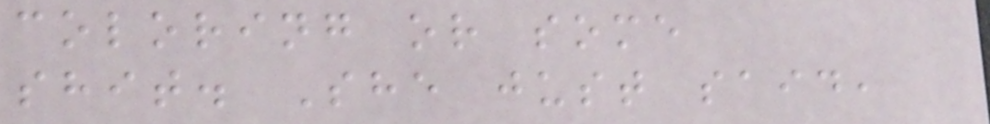coloring or some
shit. She just said,
